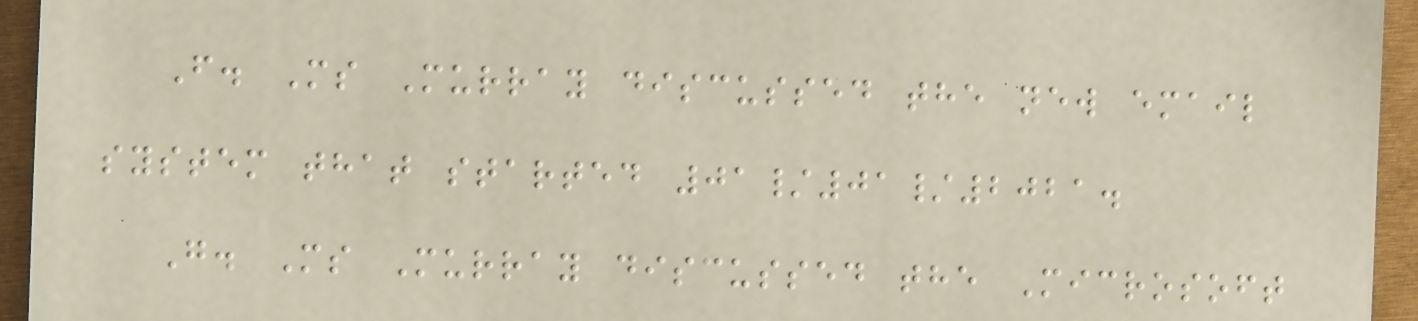F. Ms Murray discussed the new email
system that started 01/01/2021.
G. Ms Murray discussed the Microsoft
